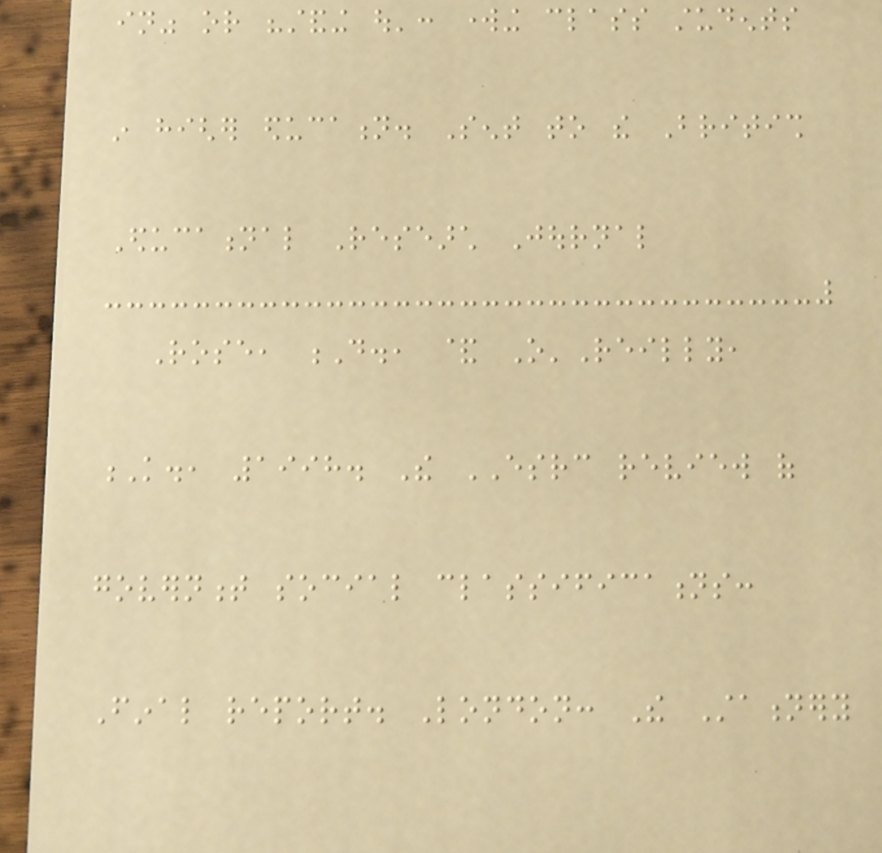in" or "standing out': working class students
in higher education. Sent to the British
Educational Research Journal
Rose, D., & O'Reilly,
K., 1998. The ESRC review of
government social classifications:
Final report. London: The Stationery
